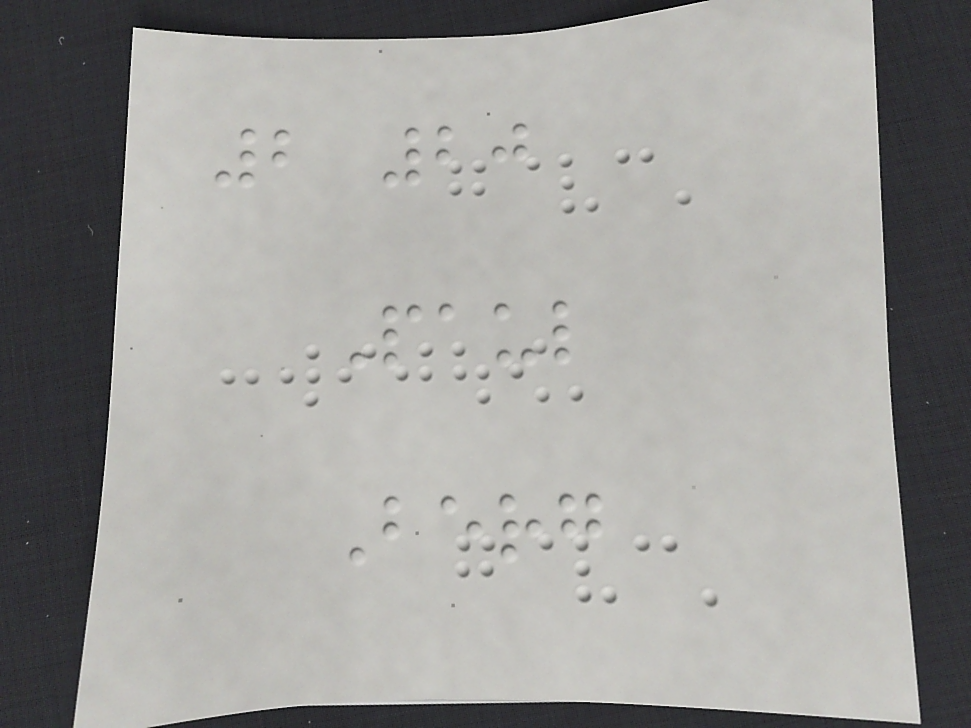2 20
Paul
Berg
